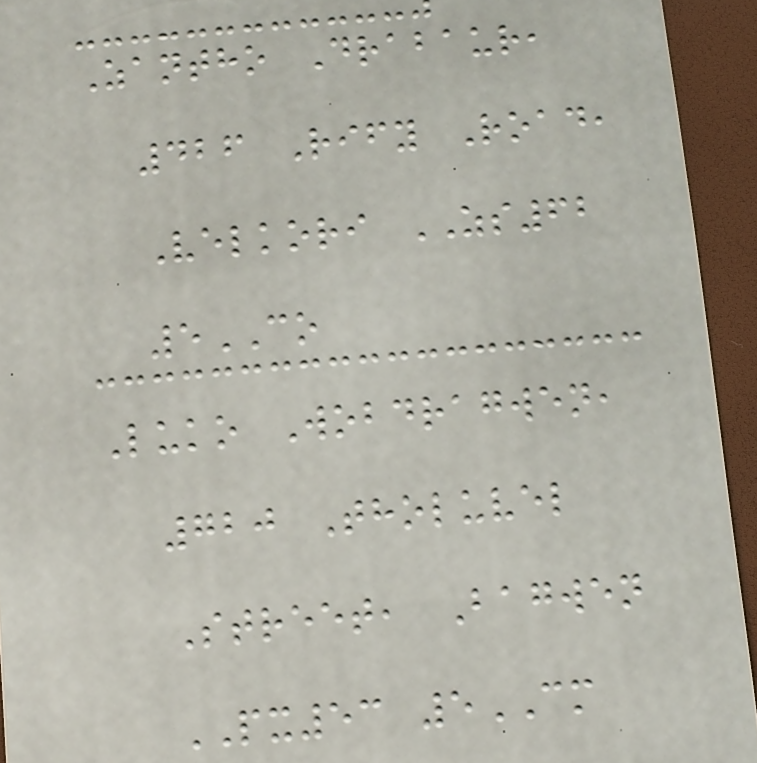Zantho Drabaur,
426 Rify Road,
Velkori ZS62
5CO
Luko Wobdragwen,
720 Tholuvel
Street, Bagwen
PX53 5CM
